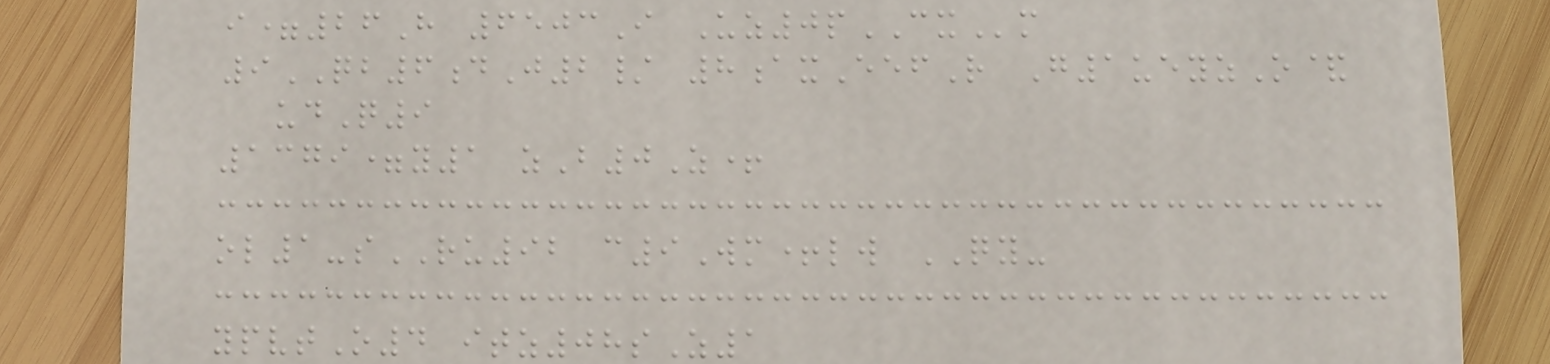i=26H 6503I Uz0pCXm
9QB6dJ2/ 8axEefR G1ueyzO&
udQ9
1379=y1 zB0Z+
ol1-sRU92 c9Wm+lw QY-
ypvtO4 itz08sZ1
